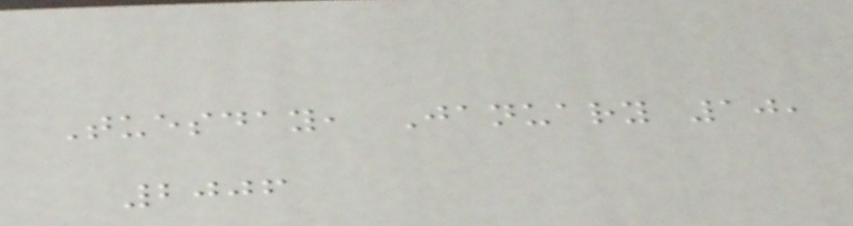Tuesday, January 10,
2006
